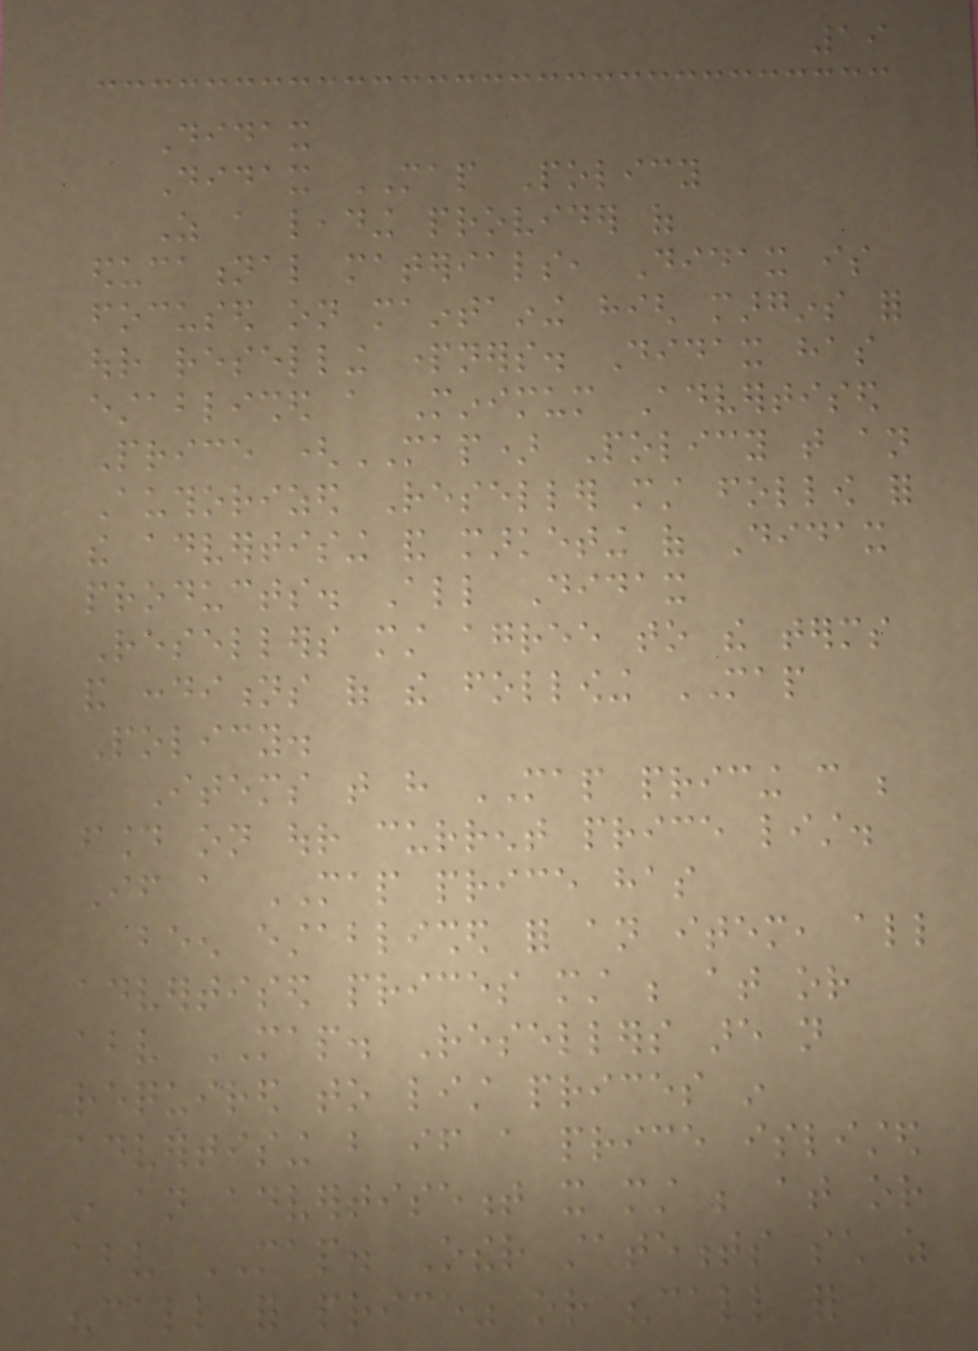19
Didax
Didax MAP Policy
As a leading provider of
educational materials, Didax is
focused on maintaining high margins for
our reselling partners. Didax has
established a Minimum Advertised
Price (MAP) Policy that an
Authorized Reseller must follow for
the advertising and marketing of Didax
products. All Didax
Resellers must agree to the terms
and conditions of the following MAP
Policy.
Items that have MAP pricing can be
found on our current price list.
If a MAP price has
been established for an item, all
advertised prices must be at or
above MAP. Resellers are not
required to list prices in
advertising but if a price islisted
in an advertisement it must be at or
above MAP. Other statements such as
"call for price" or "call for
